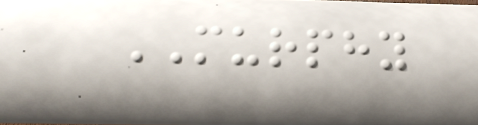MURPHY
